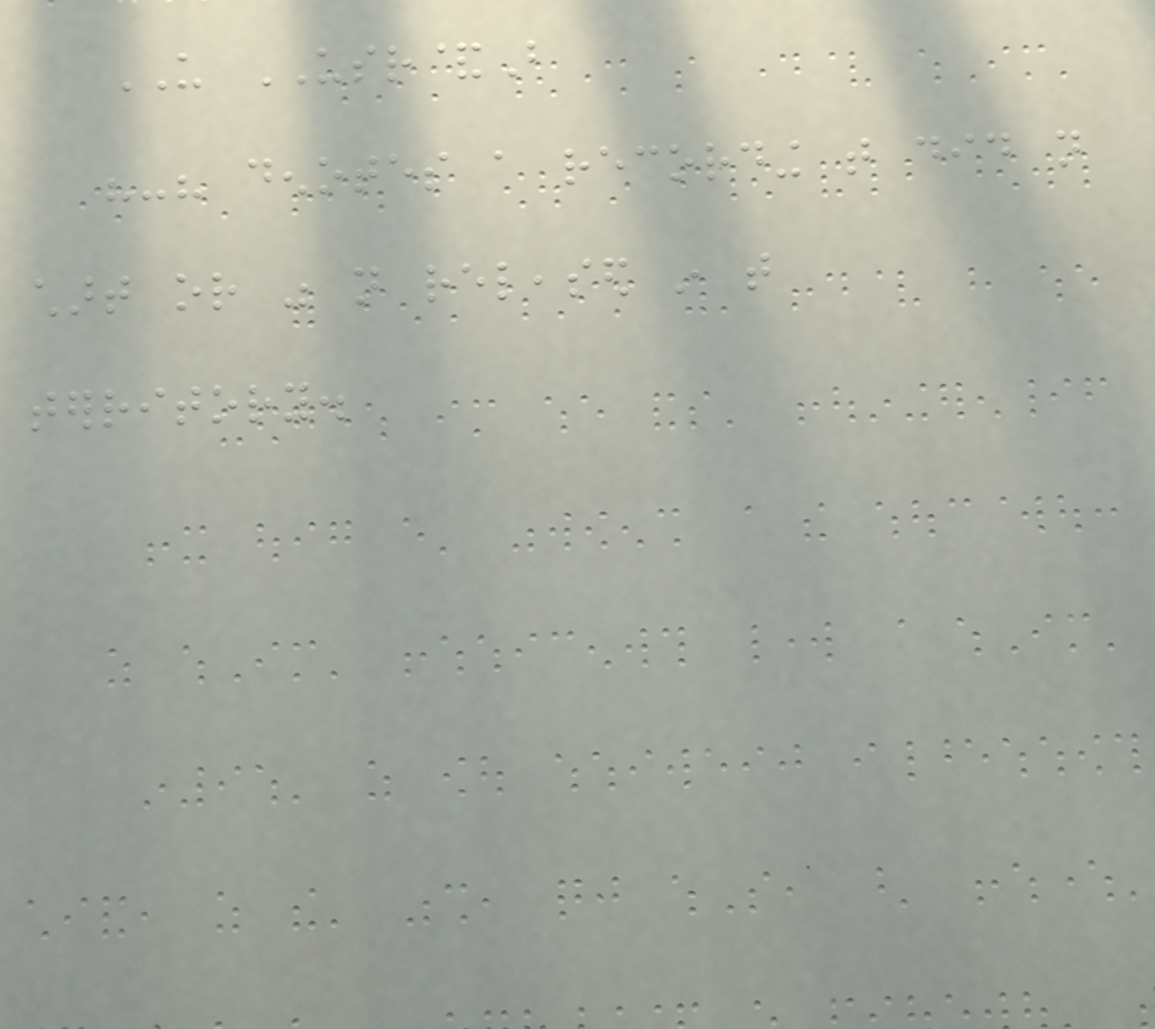US USR&B
"-" denotes a recording that did not
chart or was not released in that
territory.
